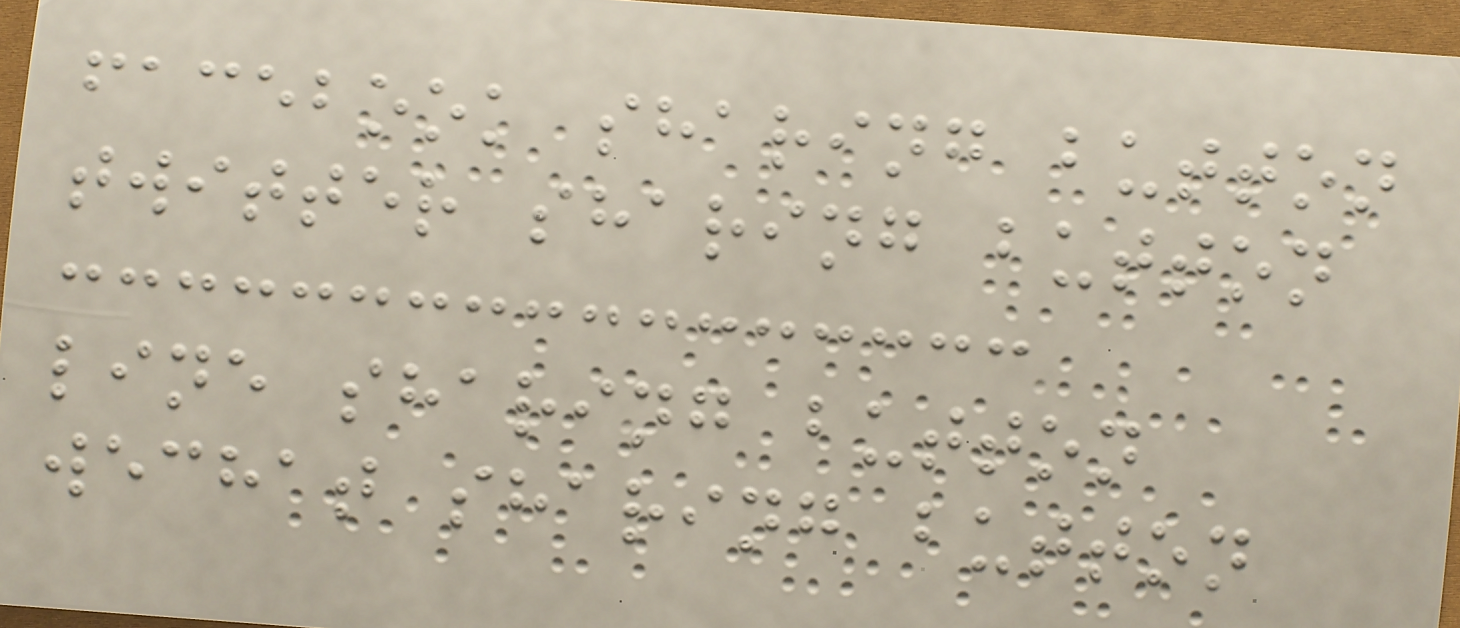facebook sharing button
twitter sharing button
line sharing button
wechat sharing button
